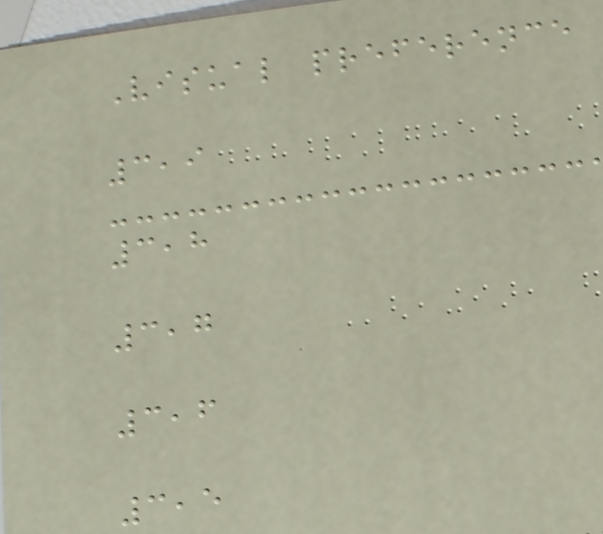Visual preference
3,9
3,8
3,7
3,6
3,5
